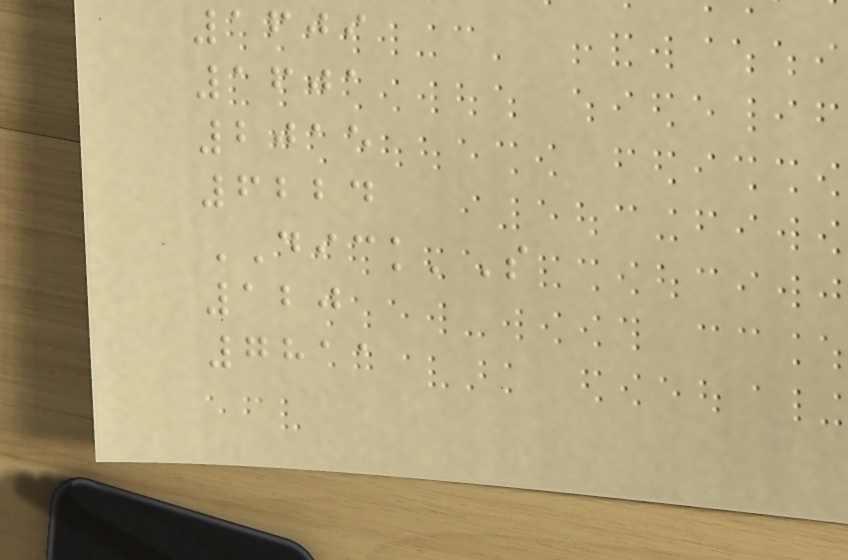1609
1601
2015
6224
DICK'S
120
7811
